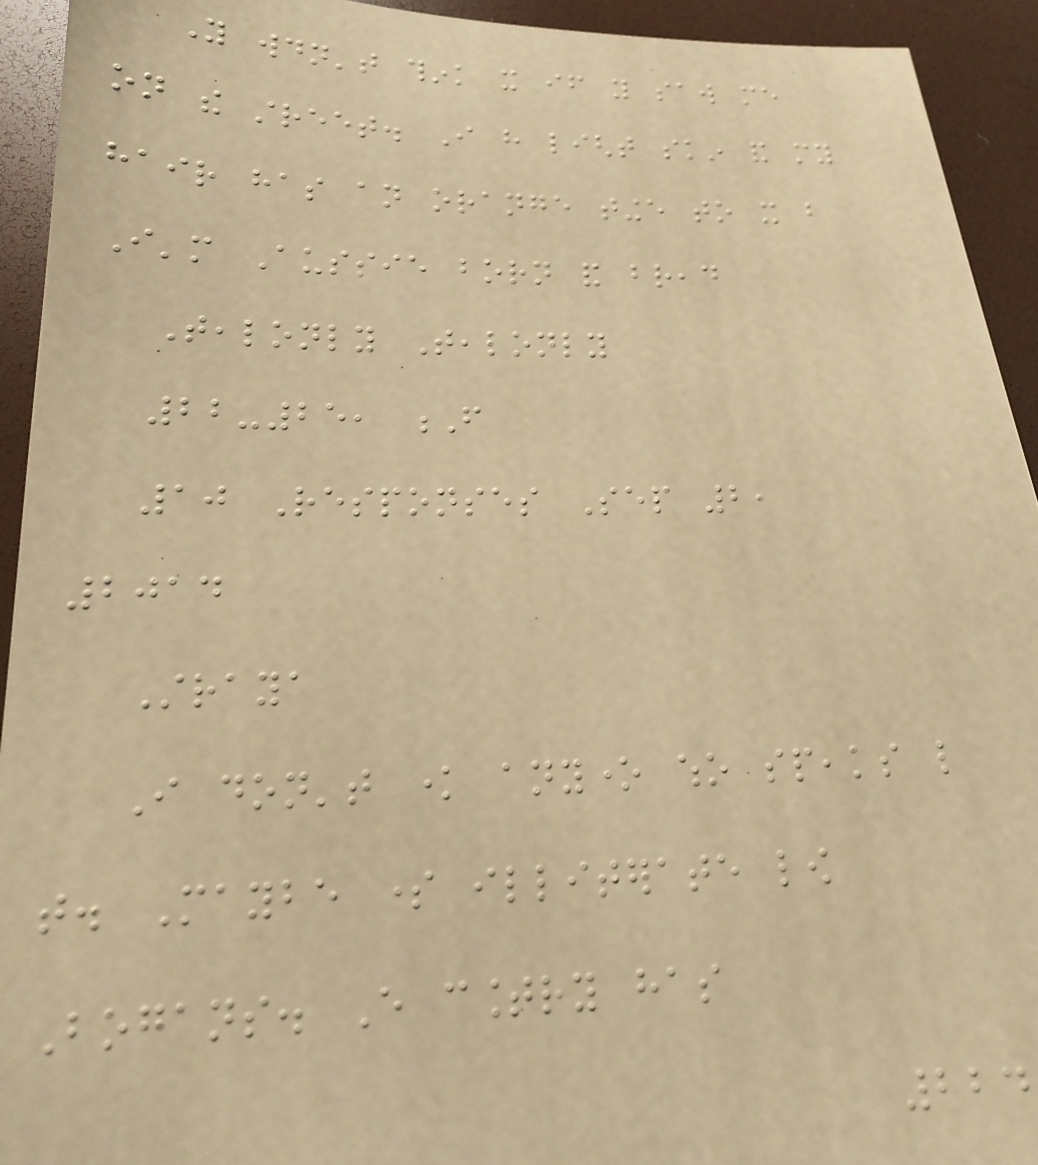You wouldn't think it if you saw me
on the street. I have light skin and my
hair has an orange tinge to it but
I'm Aussie born and bread
Tealonly Tealonly
22-25, F
10 Responses Sep 2,
2014
Straya
I don't know anyone who speaks like
that. Maybe some illiterate low
Bogans. Every country has
224
